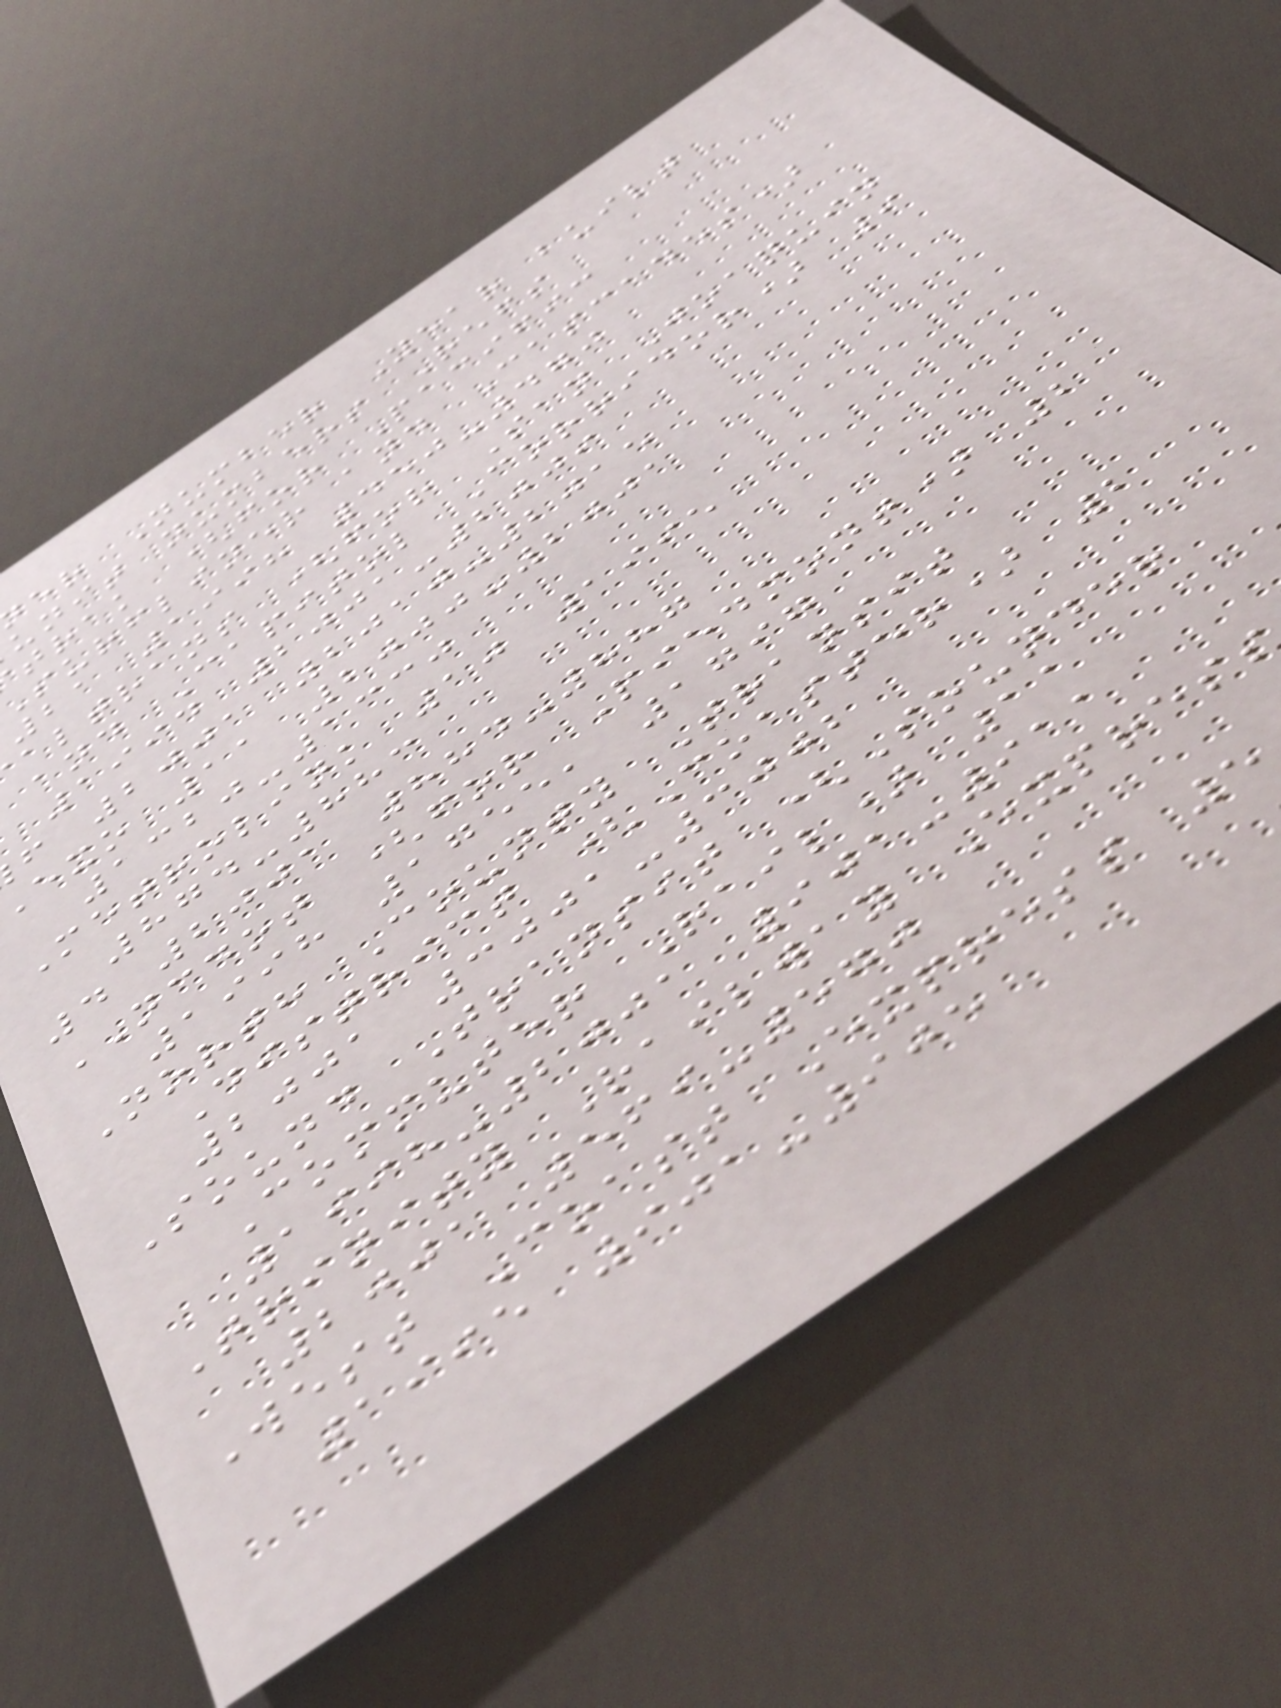er Number Year built
unit numbers Refs
trak (for Pacific
surfliner and Cascades)
21 1998 450-470
altrans (for San Joaquin
and Capitol Corridor) 9
1994 2001-2009
f 2001 2010-2015
exo 11 2000-2001
1320-1330
Metrolink 10 1995
874-883
4 2001 884-887
NCDOT (for Piedmont) 2
1998 1755, 1797
North County Transit
District (Coaster) 2
2001 3001-3002
Sound Transit (Sounder
Commuter Rail) 11
1998-2001 901-911
Trinity Railway Express
2001 569-570
West Coast Express 5
1995 901-905
